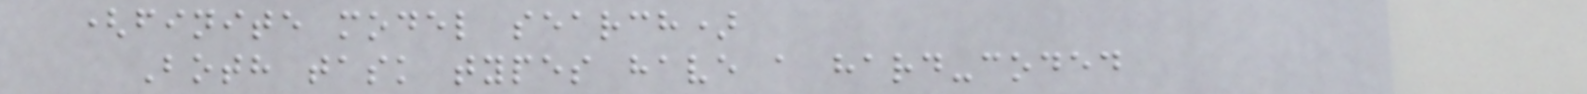(finite model search)
Both task types have a hard-coded
